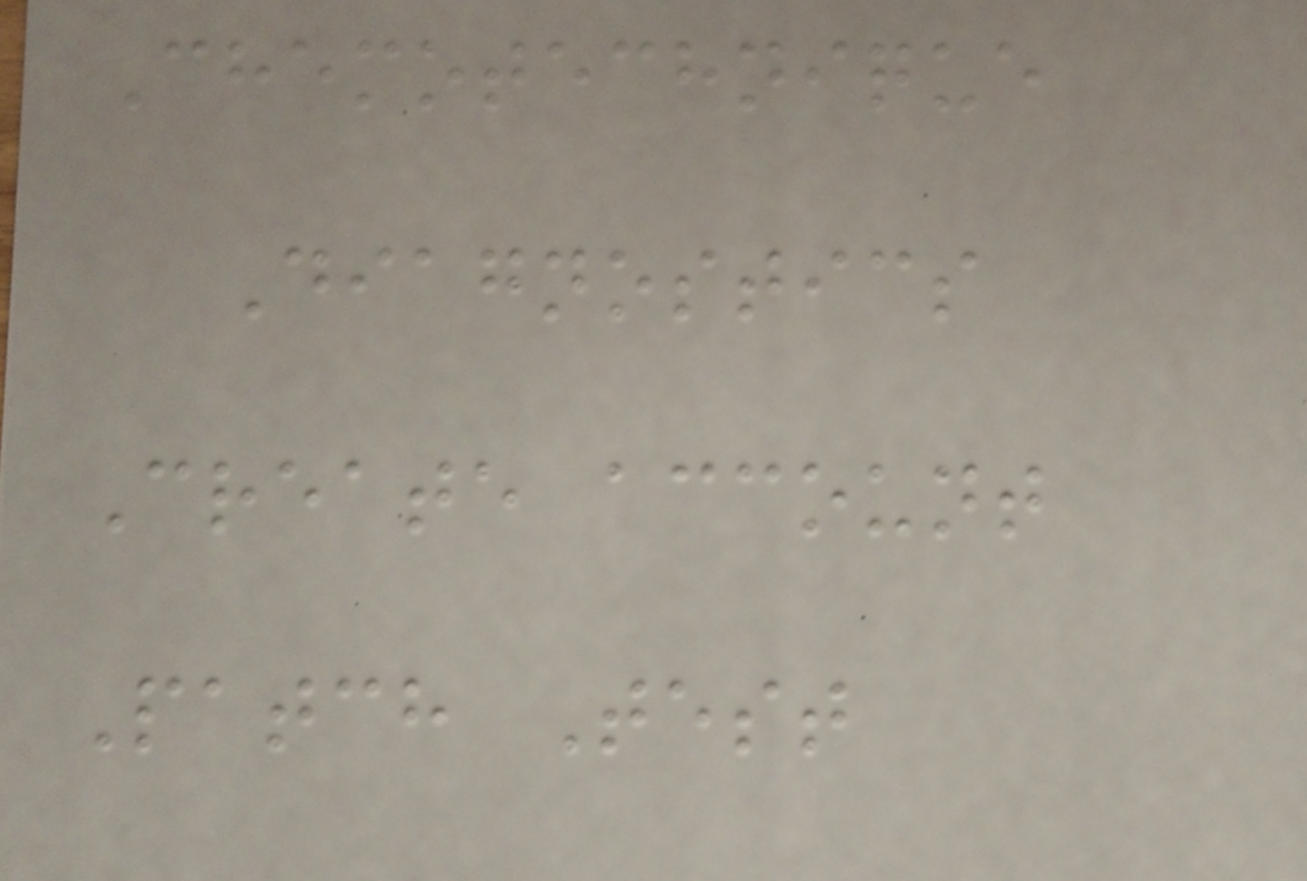Chemotechnique
Diagnostics
Create account
Patch Test
